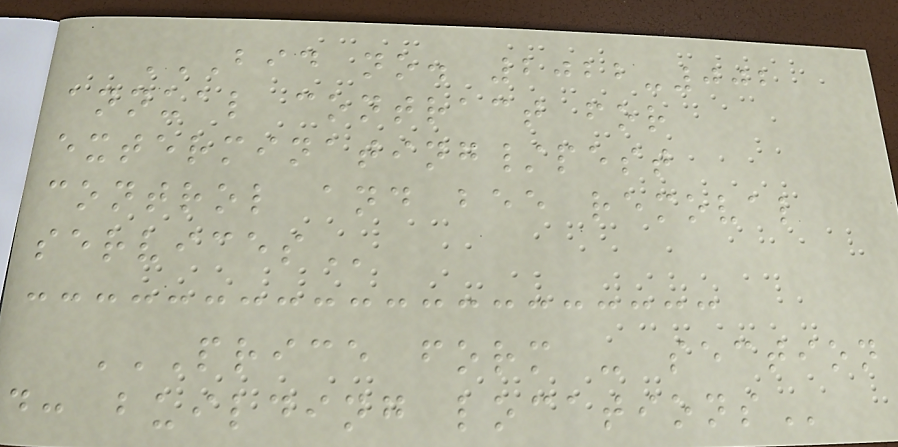BID NO. 2022-002
ANNUAL CONTRACT FOR
EXTERMINATING/PEST
CONTROL AND BEE REMOVAL
SERVICES
PRICE FORM - SECTION
D: BUILDING LOCATIONS
